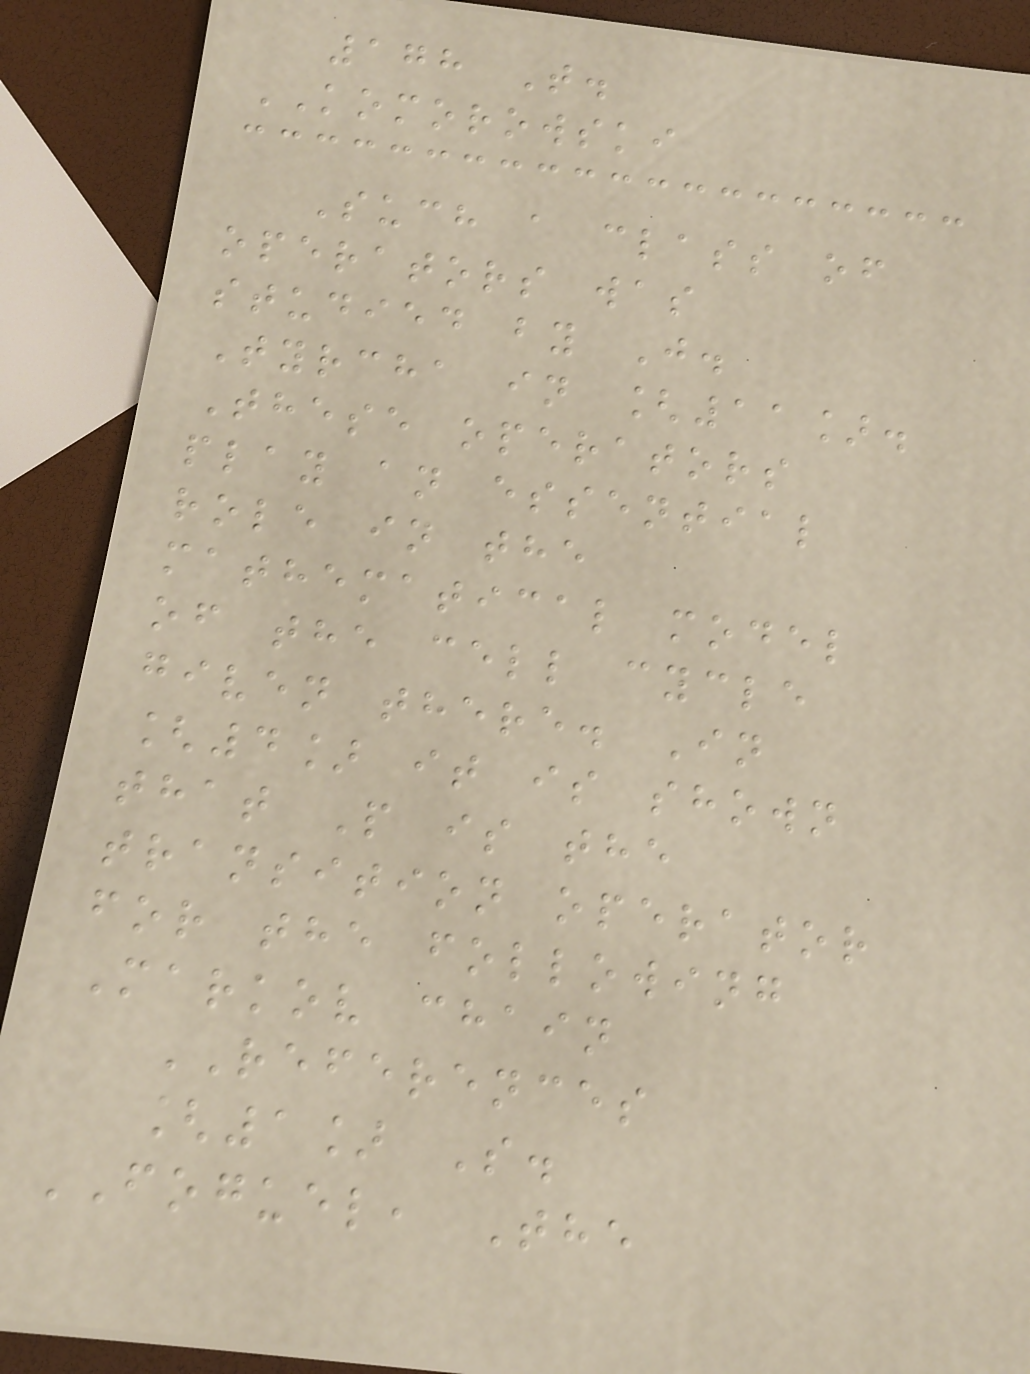178 T.
KOMOROWSKI
Such a class of
operators was
studied by J.
Tyrcha in [11].
These operators
play an essential
role in the
mathematical model
of the cell cycle
given there. In
[4] it is shown
that P is the
transition operator
for the following
Markov chain
REFERENCES
[1] S.
FOGUEL, The
